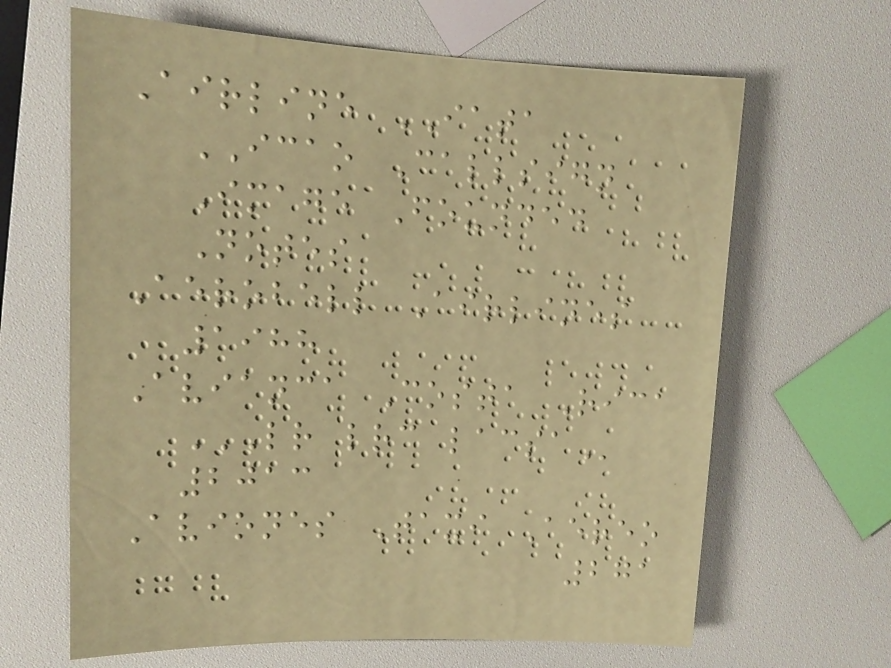Airline IATA
ICAO Callsign
Image Founded
Notes
Aerobell Airlines
1988
Avianca Costa Rica
LR LRC LACSA
2013
Aviones Taxi Aereo
271
